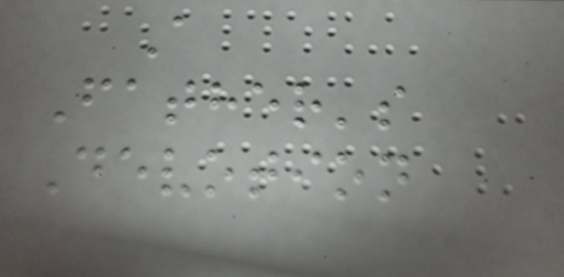A
Father's
Devotion
